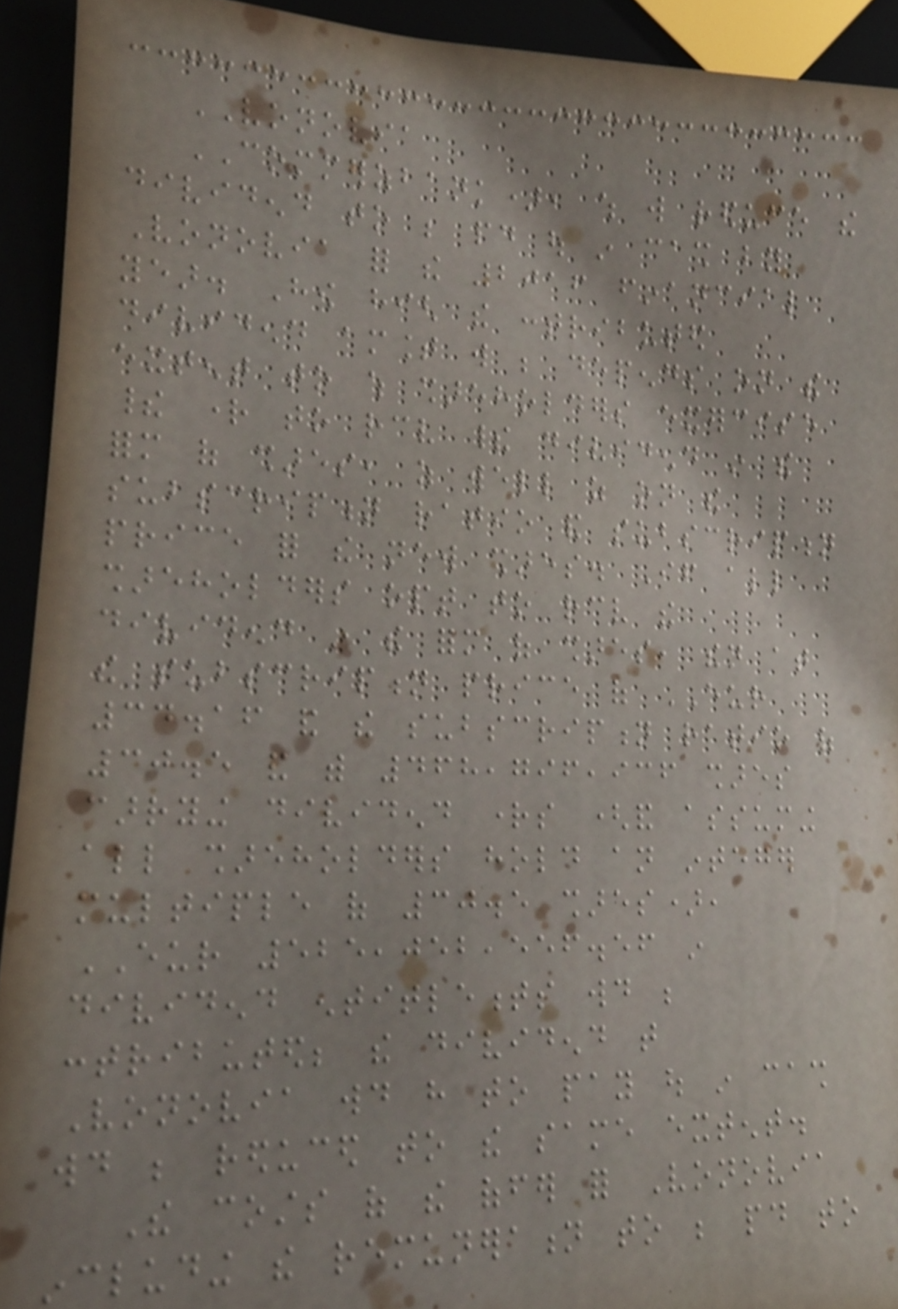VONOVIA
COMMERZBANK), which will reduce the
dividend to be paid out in cash by
Vonovia for the 2016 financial
year. How high the contributed
dividend amount will be depends on the
extent to which shareholders exercise
their right to receive their dividend in the
form of shares, as well as on the
subscription ratio and subscription
price for the new shares. If all
shareholders opt to receive the
dividend in the form of shares, then at
the subscription price of EUR
34.16 and the subscription ratio of
30.5 and with 468,796,936 shares
carrying dividend rights (and assuming
all shareholders hold an integer
multiple of 30.5 shares),
EUR 525,052,556.56 in
dividend entitlements would be
contributed; the dividend that
Vonovia would have to pay out in cash
would be reduced to the same extent.
The costs of the offer for Vonovia
including the remuneration to be paid to
